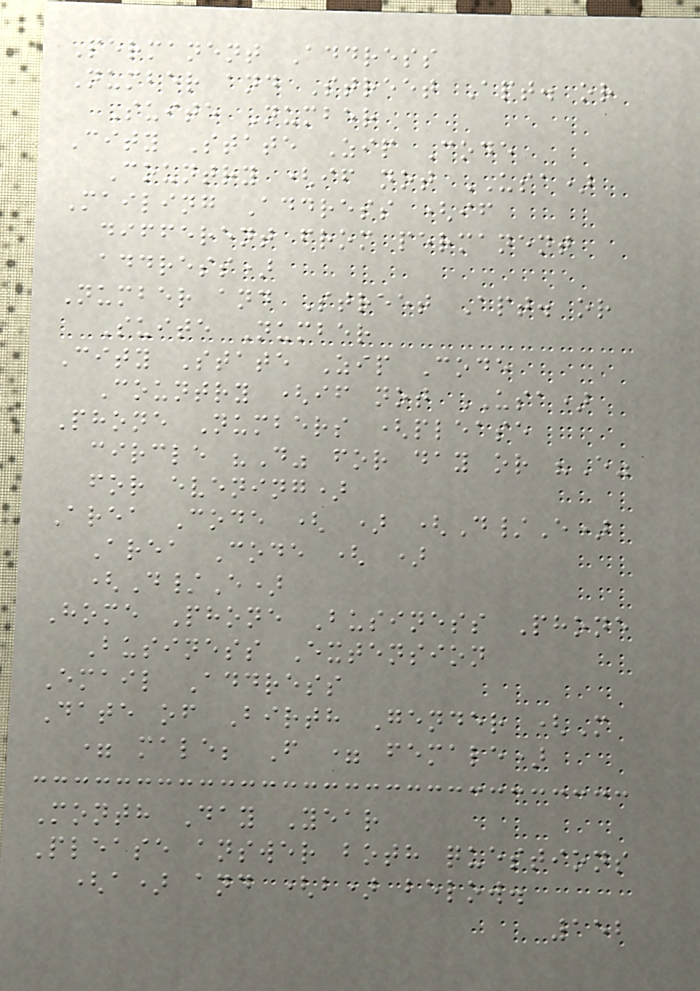Permanent Address
Number and Street Apt. or
Suite Number
City State Zip Code
Country (if not USA)
Mailing Address (if
different from permanent
address)
Number and Street Apt. or
Suite Number
City State Zip Code
Country (if not USA)
Phone Numbers (please
circle "D" for day or "E"
for evening)
Area Code ( ) (D/E)
Area Code ( )
(D/E)
Home Phone Business Phone
Business Extension
Email Address
Date of Birth Gender (M
= male; F = female)
Month Day Year
Please answer both questions
(a) and (b) below.
152
